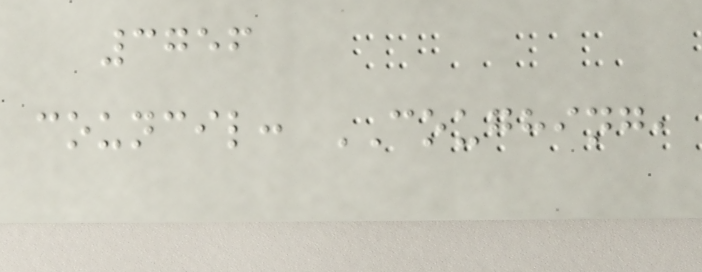3756
council: COUGHING,
